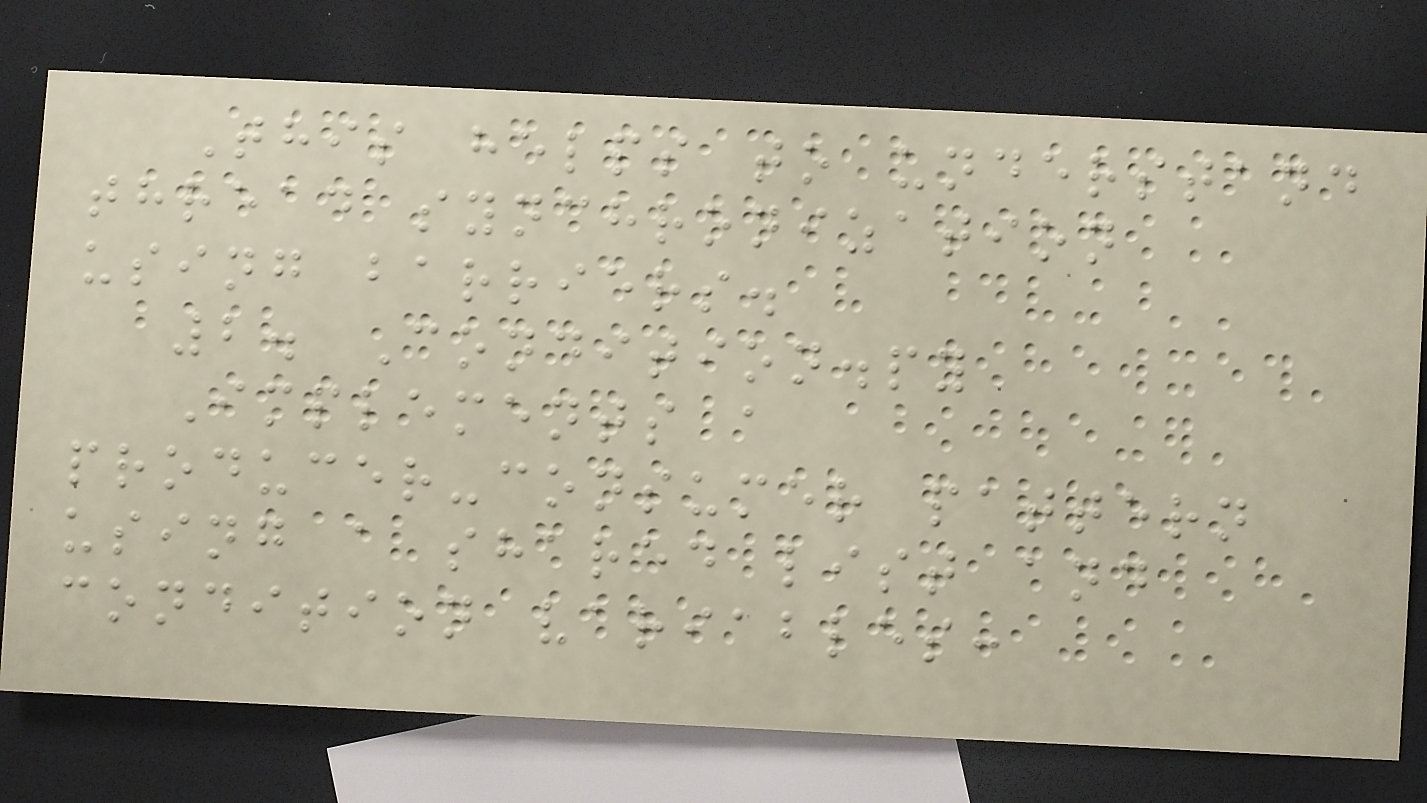This helps to understand
thread synchronization
using barriers.
2. Condition.py
Implements a
producer-consumer pattern
using a shared list and
condition variables:
